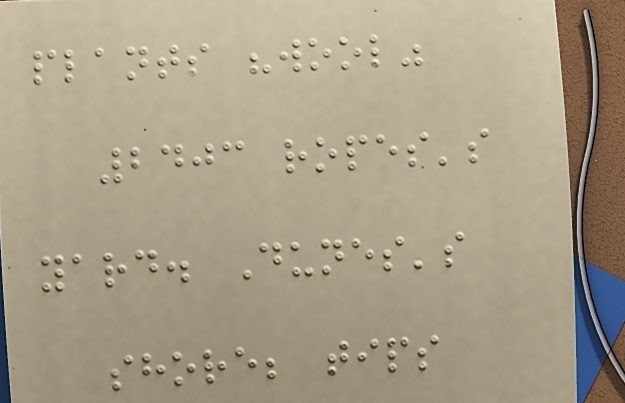plants "wool"
2403 ropes's
yard. Dunes's
shore; tips
